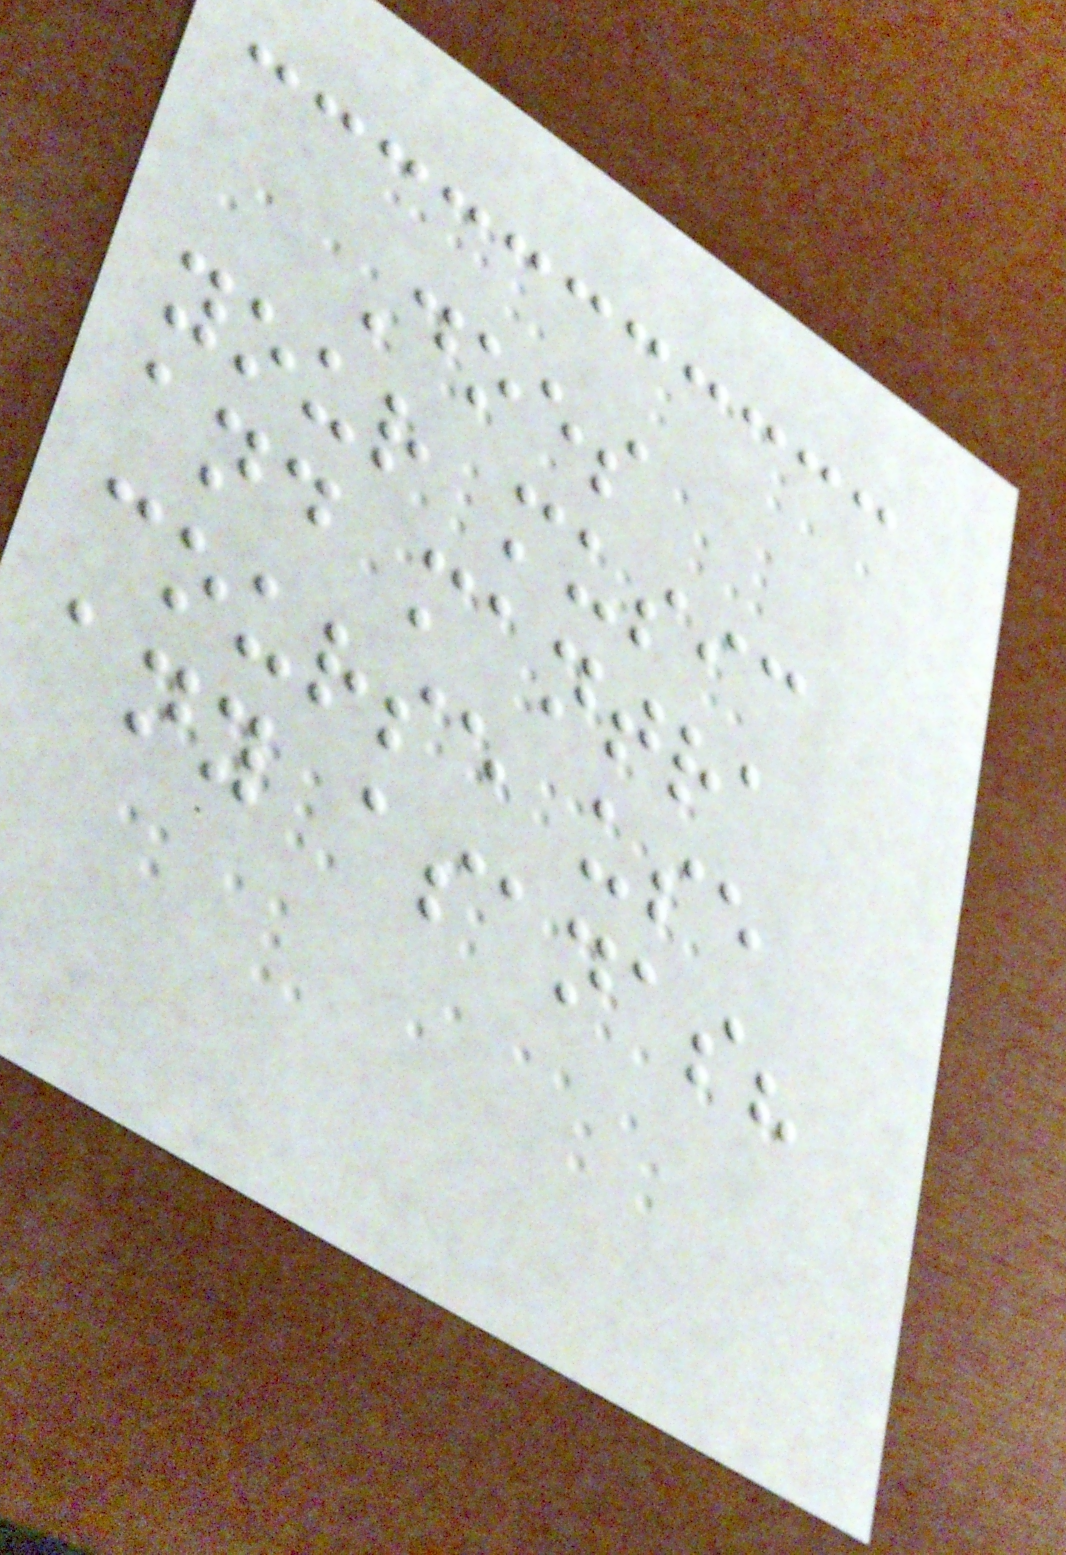Does
your music
and mantra
course use
any asanas?
